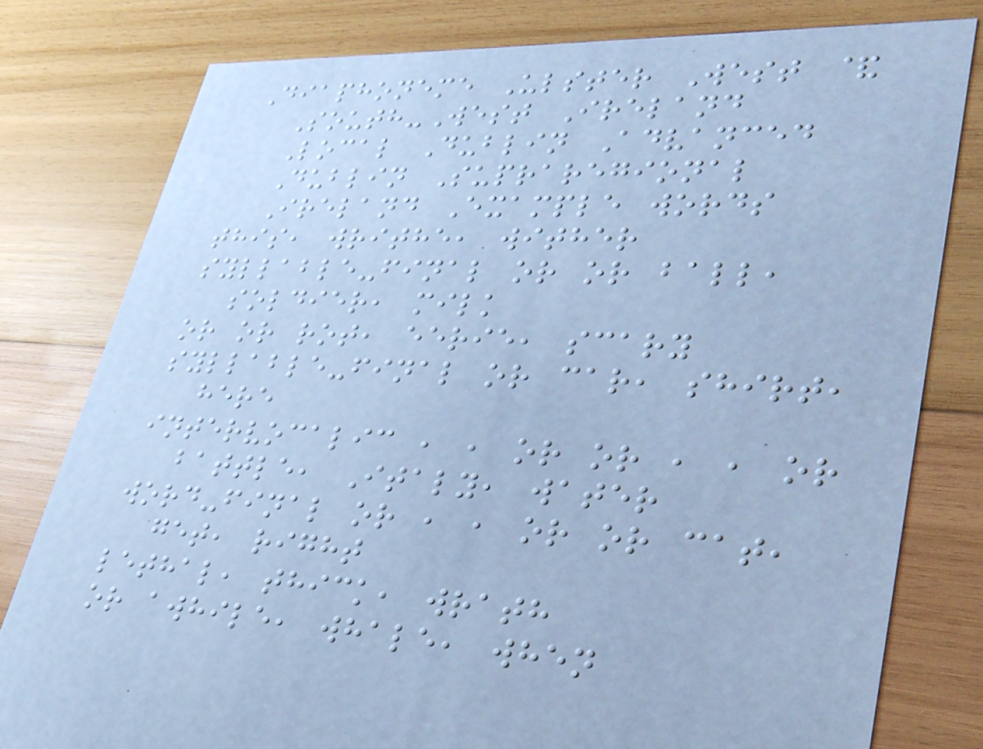Diaphoneme Ulster West &
South-West Ireland
Local Dublin Advanced
Dublin Supraregional
Ireland Example words
this, writhe, wither
syllable-final or or ball,
soldier, milk
or or rot, eerie, scary
syllable-final or car, shirt,
here
intervocalic , , or or , , or
battle, Italy, water
word-final or , , or or cat,
get, right
lethal, thick, wrath
or awhile, whale, when
